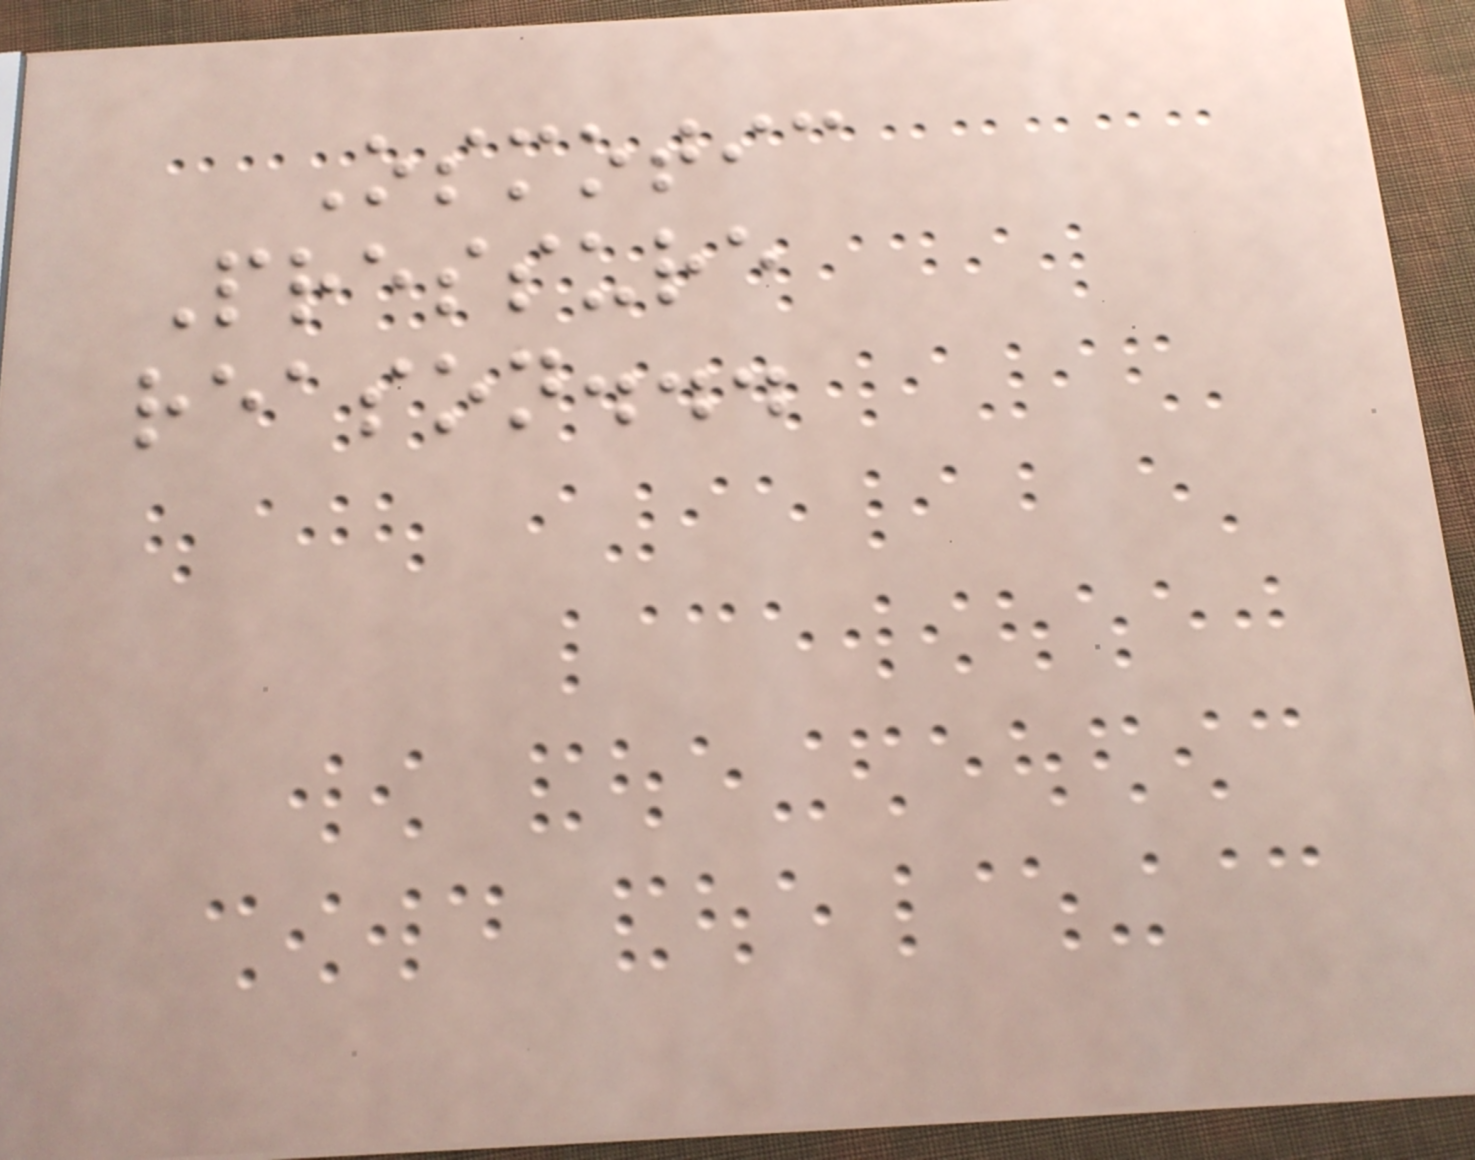Osmotic
Pressure
reason...
